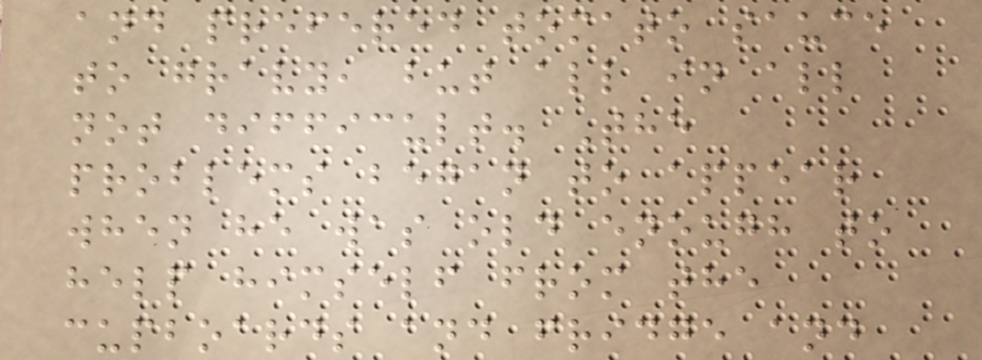and prefered tomato sauce
to gravy, but all in all
not difficult. The
problems began to appear
when he was old enough to
help himself from the
cupboards and fridge and
